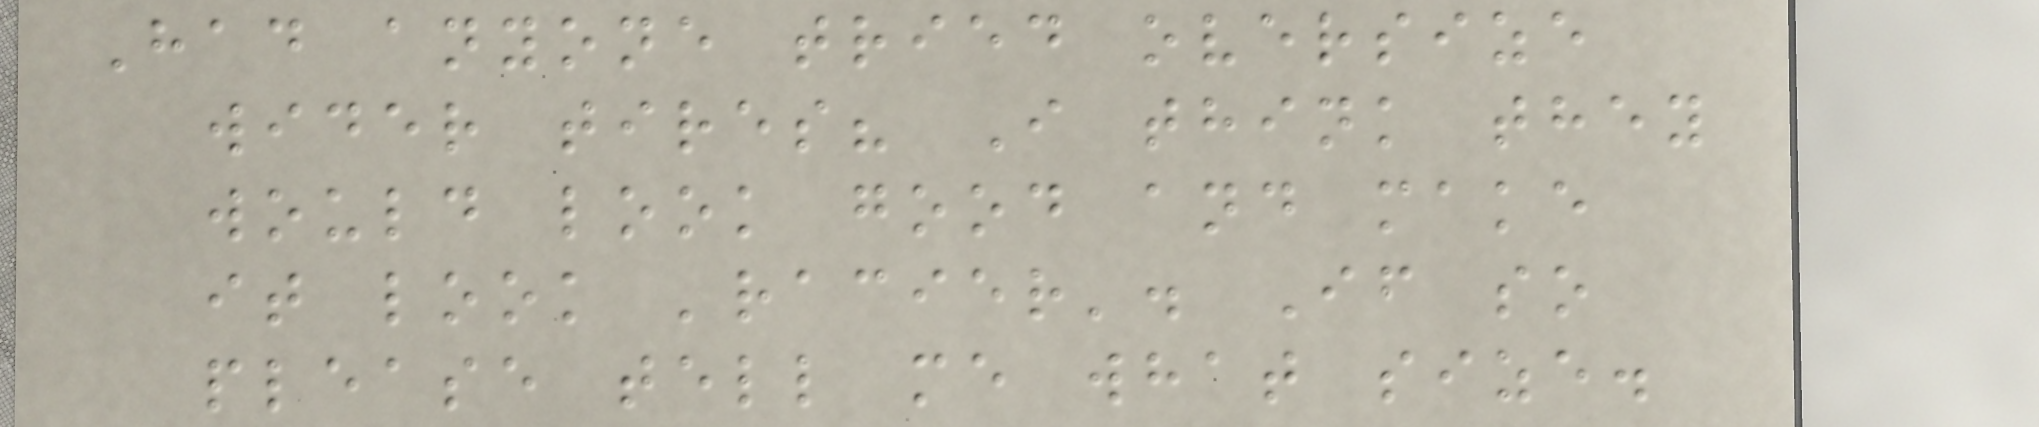Had anyone tried oversize
wider tires? I think they
would look good and make
it look 'racier'. If so
please tell me what size.
